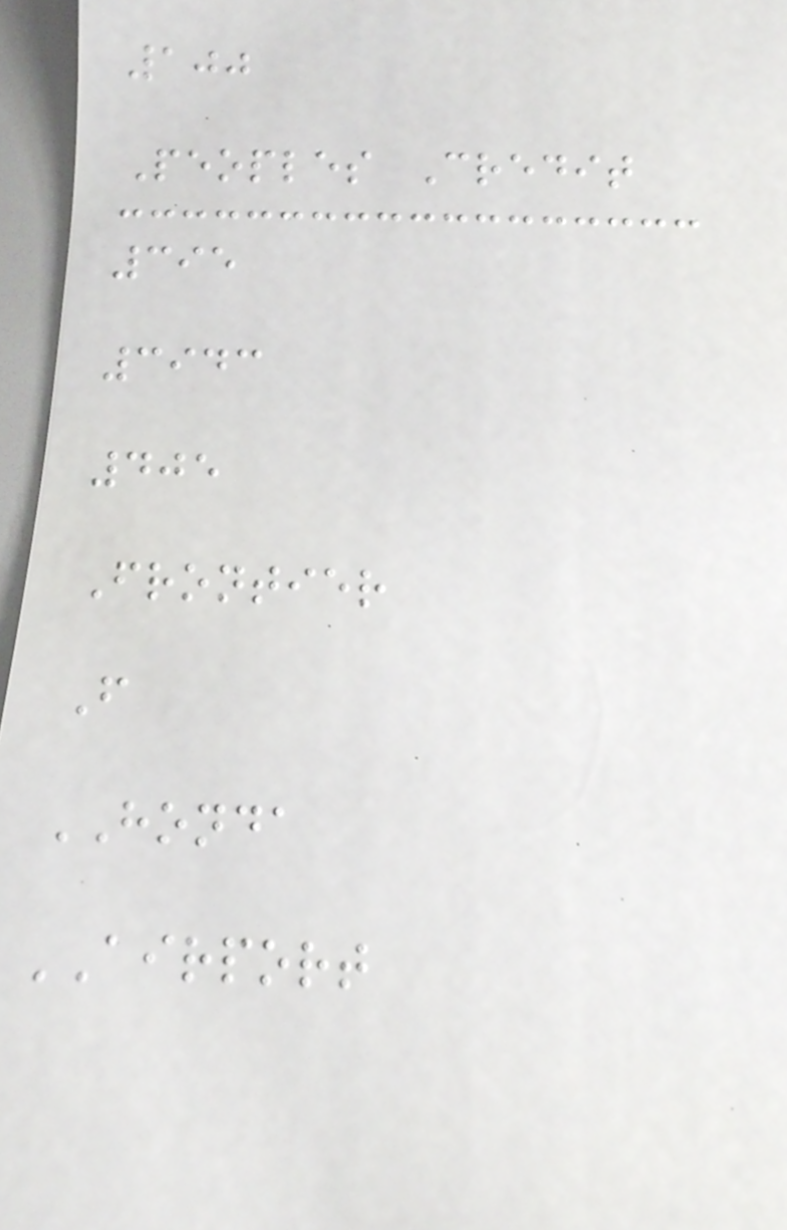100
Peoples Credit
395
3943
405
Frontier
F
HONDA
AIRPORT
